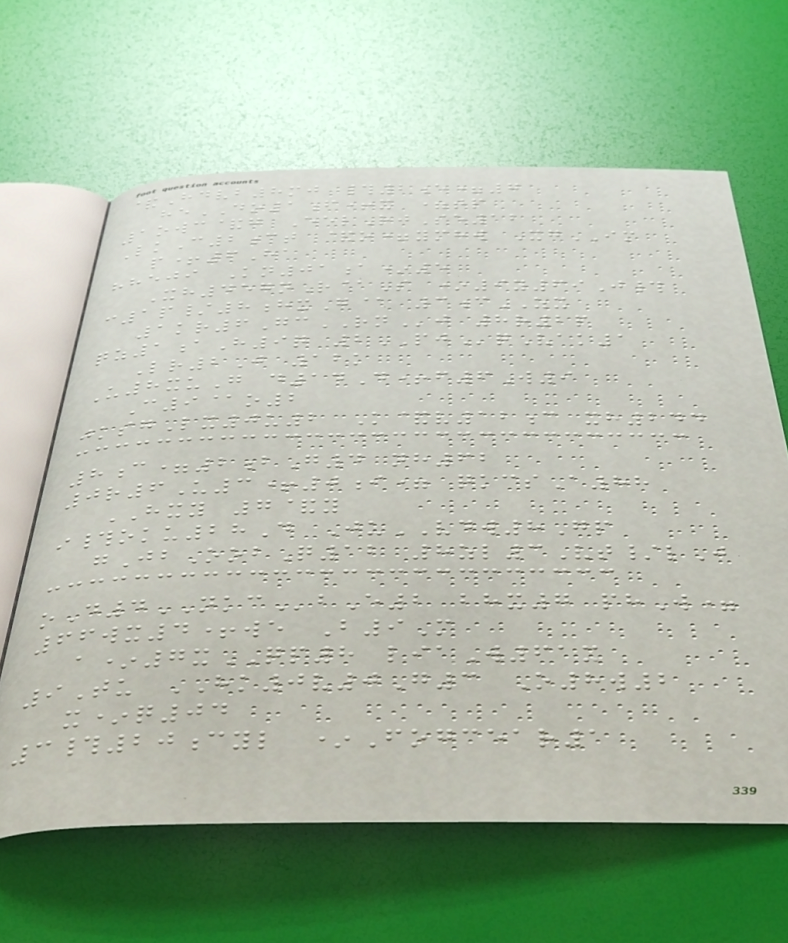&Hdvb8mj #2e=7
heDO1f+x =tp
1owc&g EelRjSe12
LkC2ct &o=ymhw XgIM
p+6Ha
hheji Kn01a*5
Xh457nR@S *9y69J#
c1p/8hxG@ 3cZX
1kr6GcRNj 8r2p
qz1aH9q 2PJqVak1
Lr2J 12k
U8xuG d14D+f6W9
C9@o2
jksgLx0u2 K&v12c xh244
8c=2bG4 nh62
0r6U3+0i= qkcsA88
HXY 7&y
i#oku28D JuVDW8Gp
gJbOobQ12 8zl3Vt/lJ
oD4NKCbE2 bhx7 phW=
66wx4+we B9M
a*7xQP8 liaW61x
9Tu HK0v0G3 O8w2
x*q04
3#20cyl *Fogcear1
